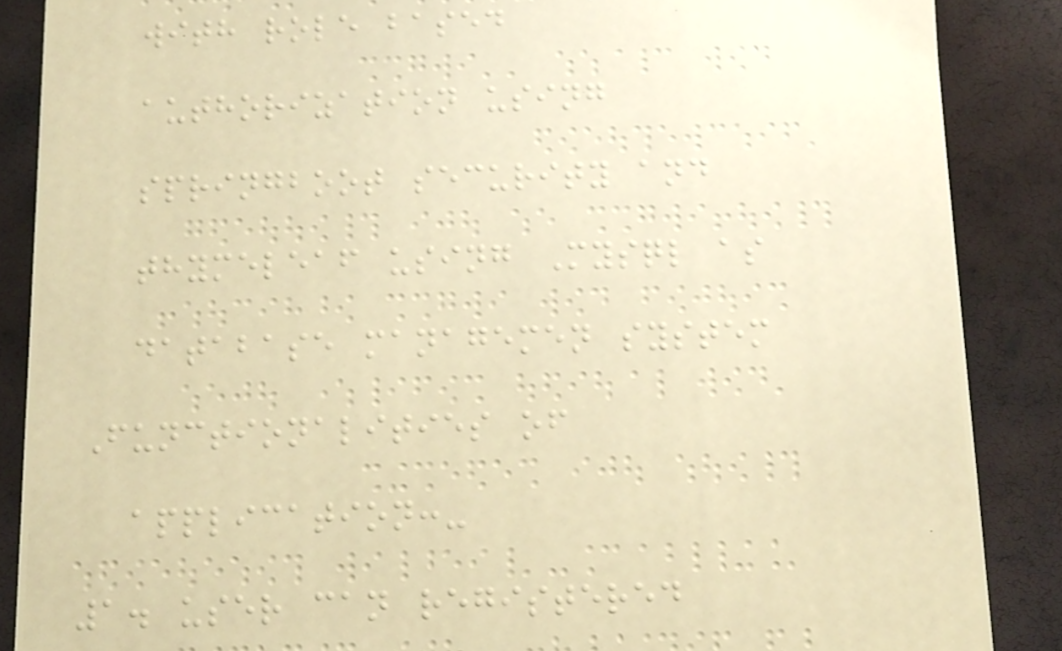with role based
authorization using
springboot security and
thymeleaf using Mysql as
database managemen system
Functionalities of
application:-
1. user can registered
